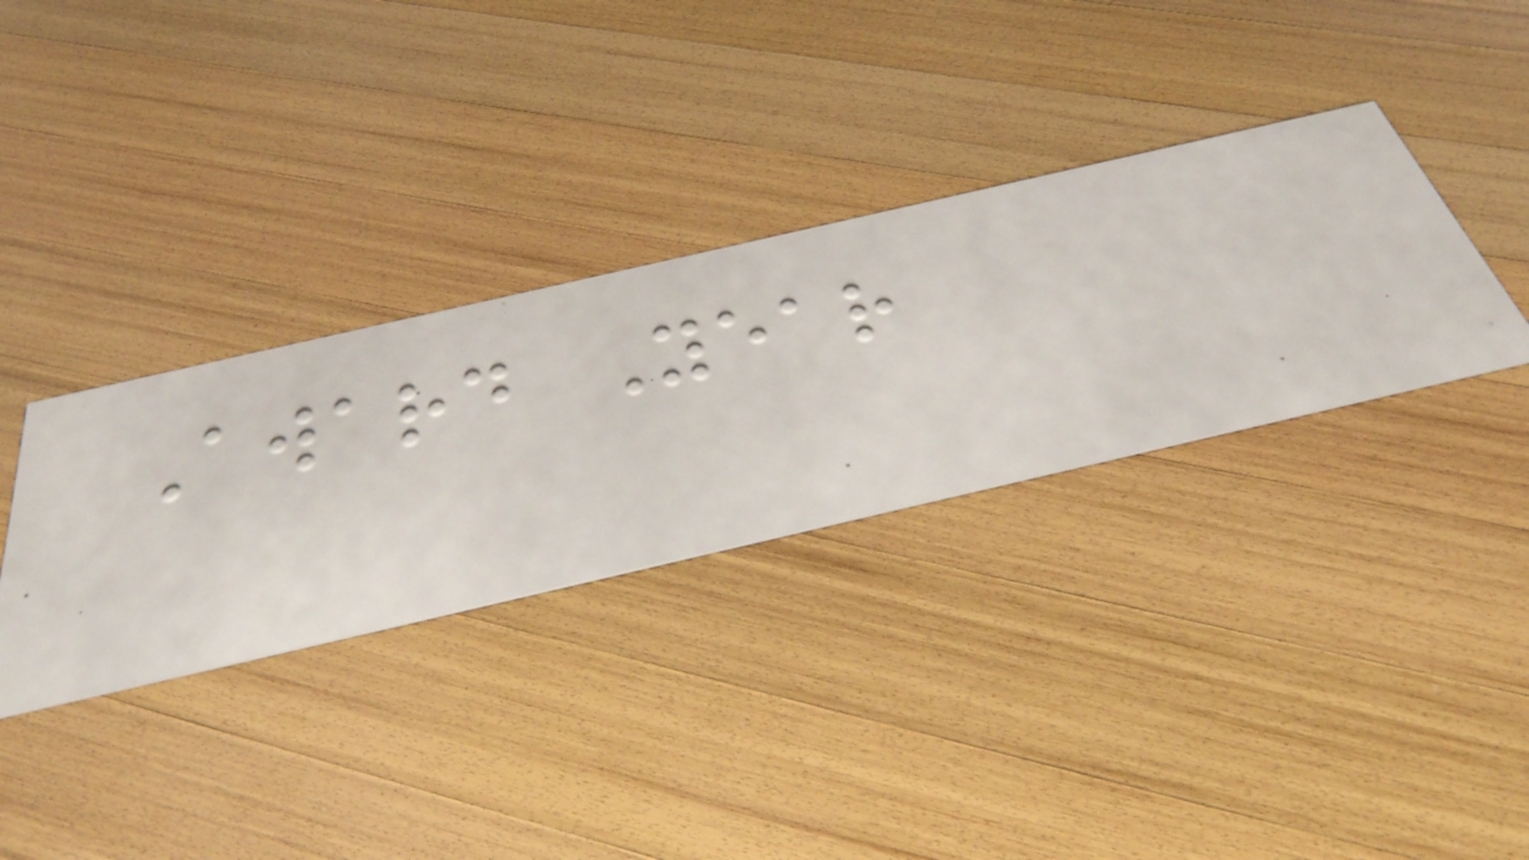Award Year
